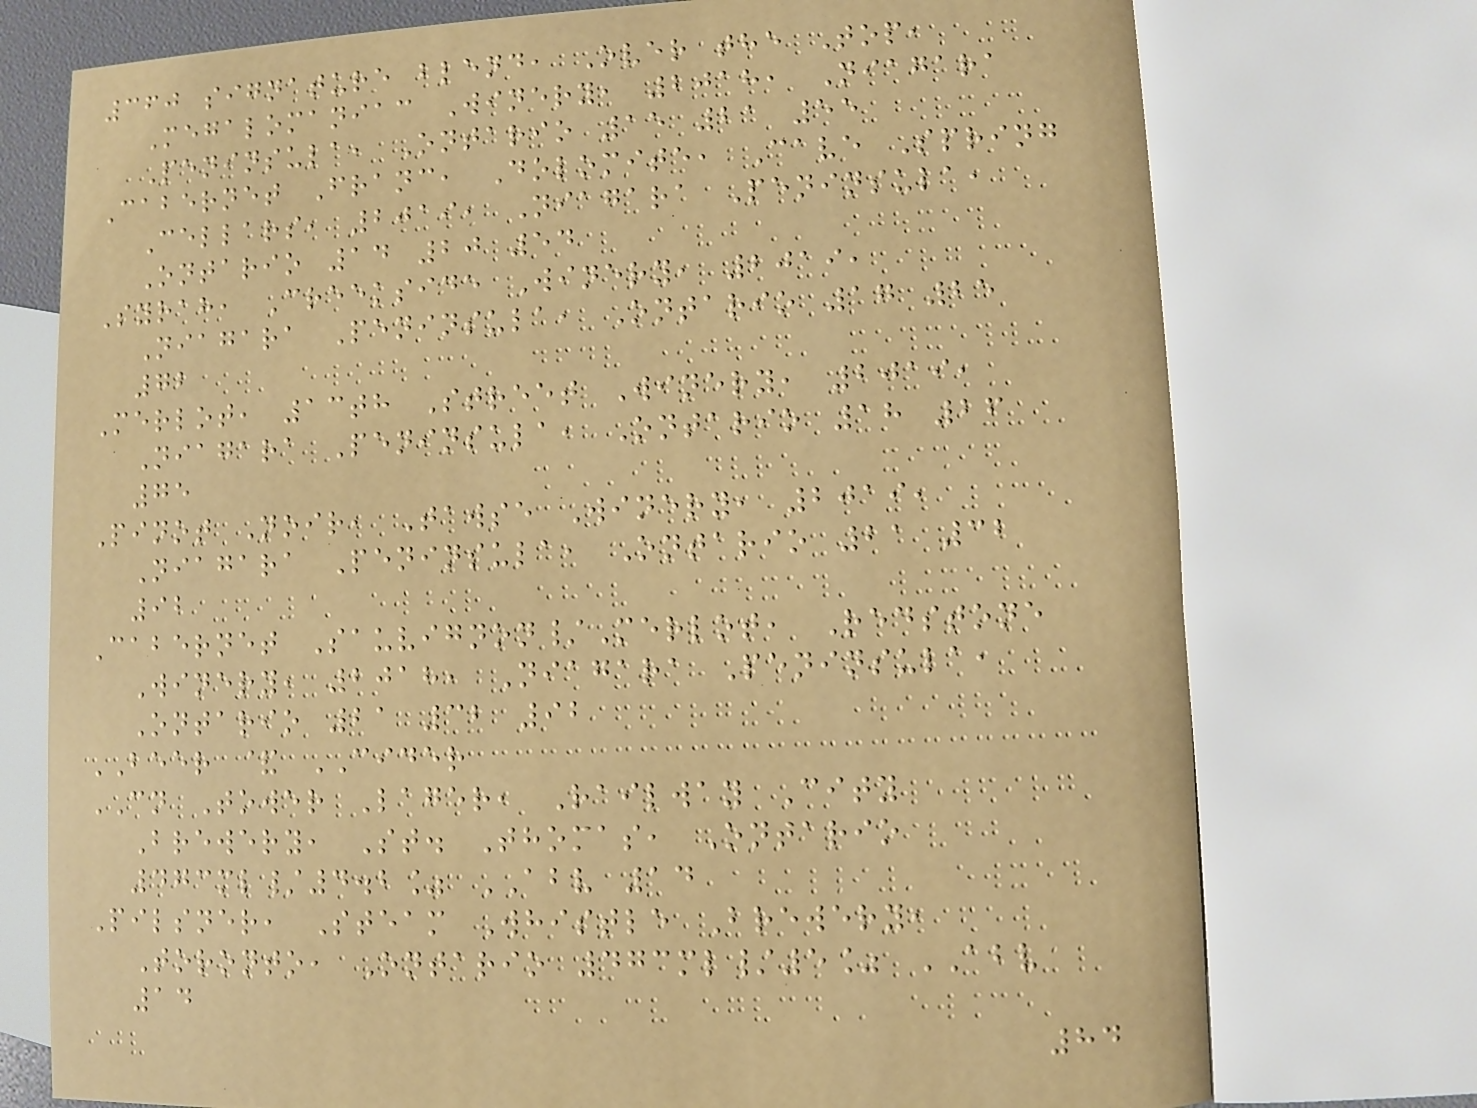360 signature blend, Over the Top,
Megalomaniac Winery, 2018, Niagara
Peninsula, Ontario 15 21 55
Cabernet Franc, Dolomite, Cave Spring
Cellars, 2019, Niagara Peninsula,
Ontario 14 20 54
Syrah, Creekside Winery, 2019,
Niagara Peninsula, Ontario 17 25
72
Merlot, 13th Street Winery, 2019,
Niagara Peninsula, Ontario 18 26
75
Pinot Noir, Tawse Winery, 2019,
Niagara Peninsula, Ontario 21 32
92
Cabernet Sauvignon/Merlot, Redstone
Winery, 2018, Niagara Peninsula,
Ontario 21 32 92
BEER & CIDER
CN Tower Lager, Railway City
Brewery, St. Thomas, Ontario
473ml/4.2% ABV 14
Pilsner, Steam Whistle Brewery,
Toronto, Ontario 473ml/5% ABV
14
84
